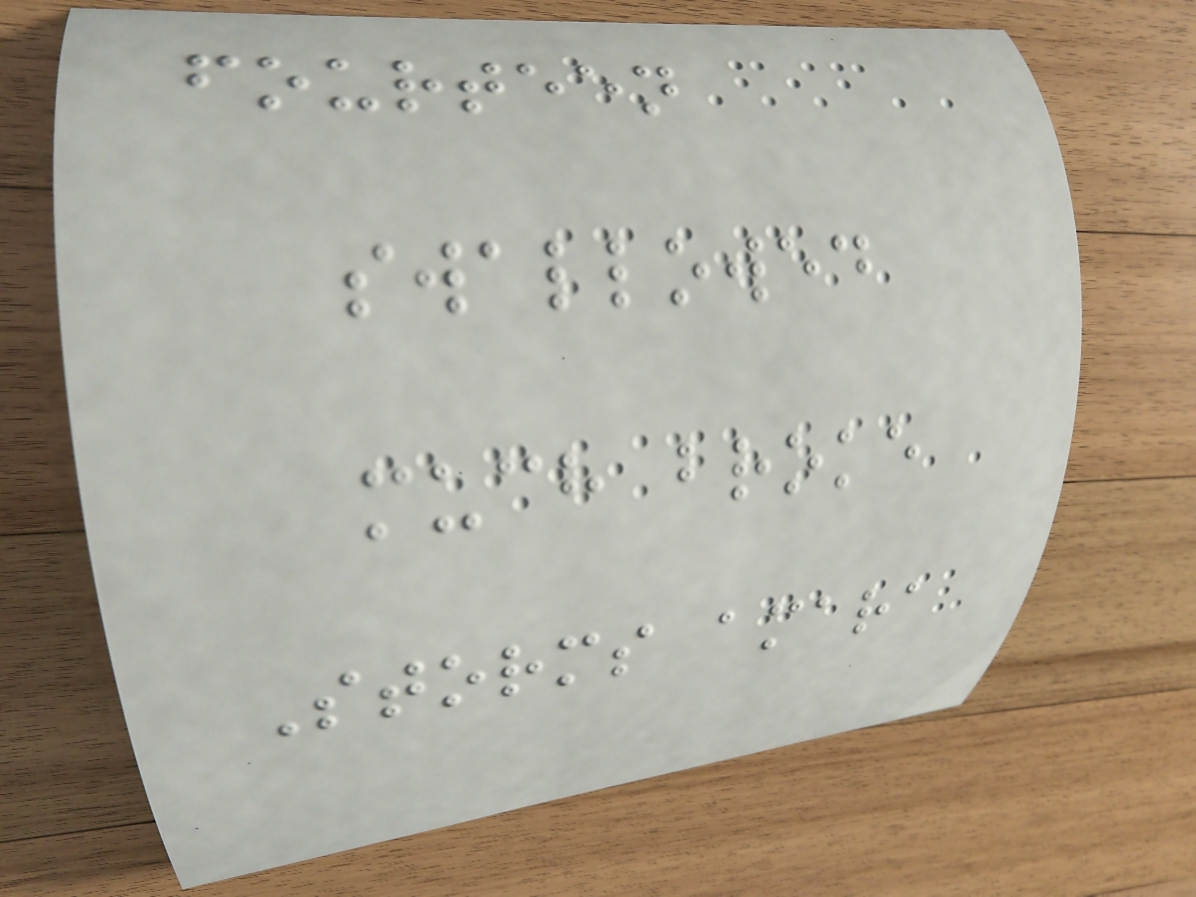fourteen
swallowed
much broke
Storms amara
